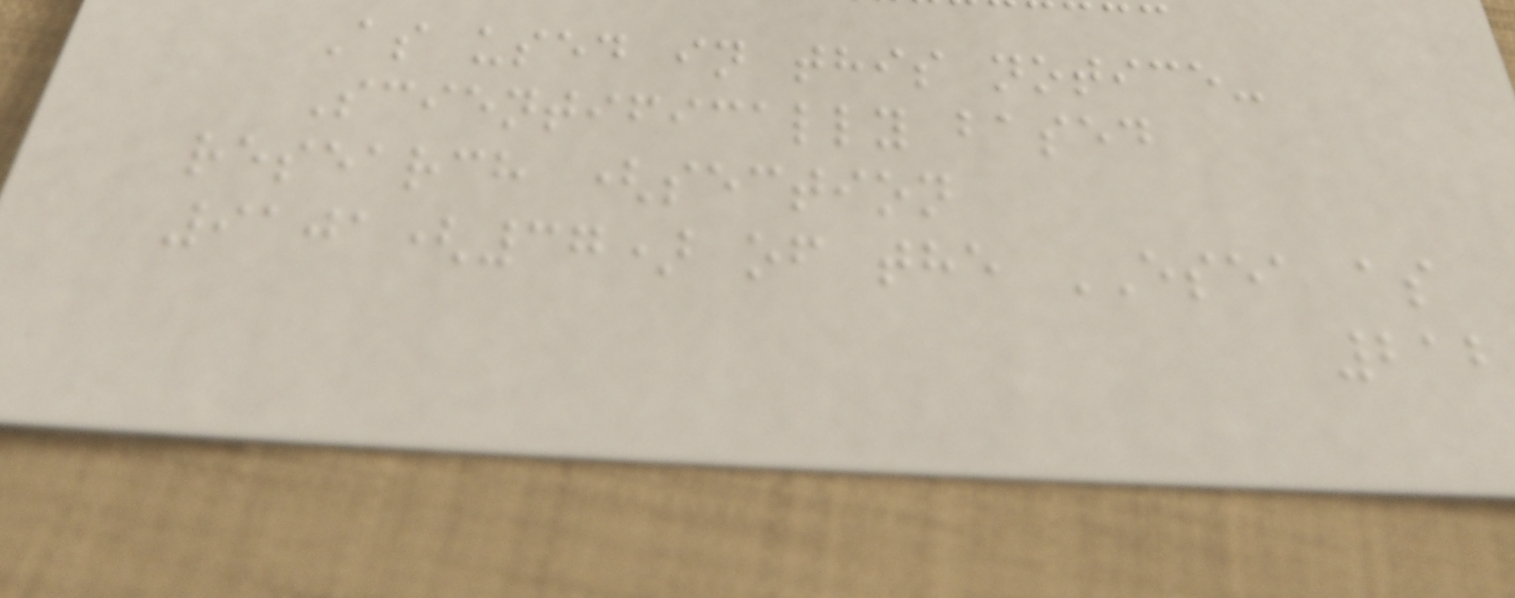As used in this notice-
Scientifically based
research (section
9101(37) of the ESEA as
212
